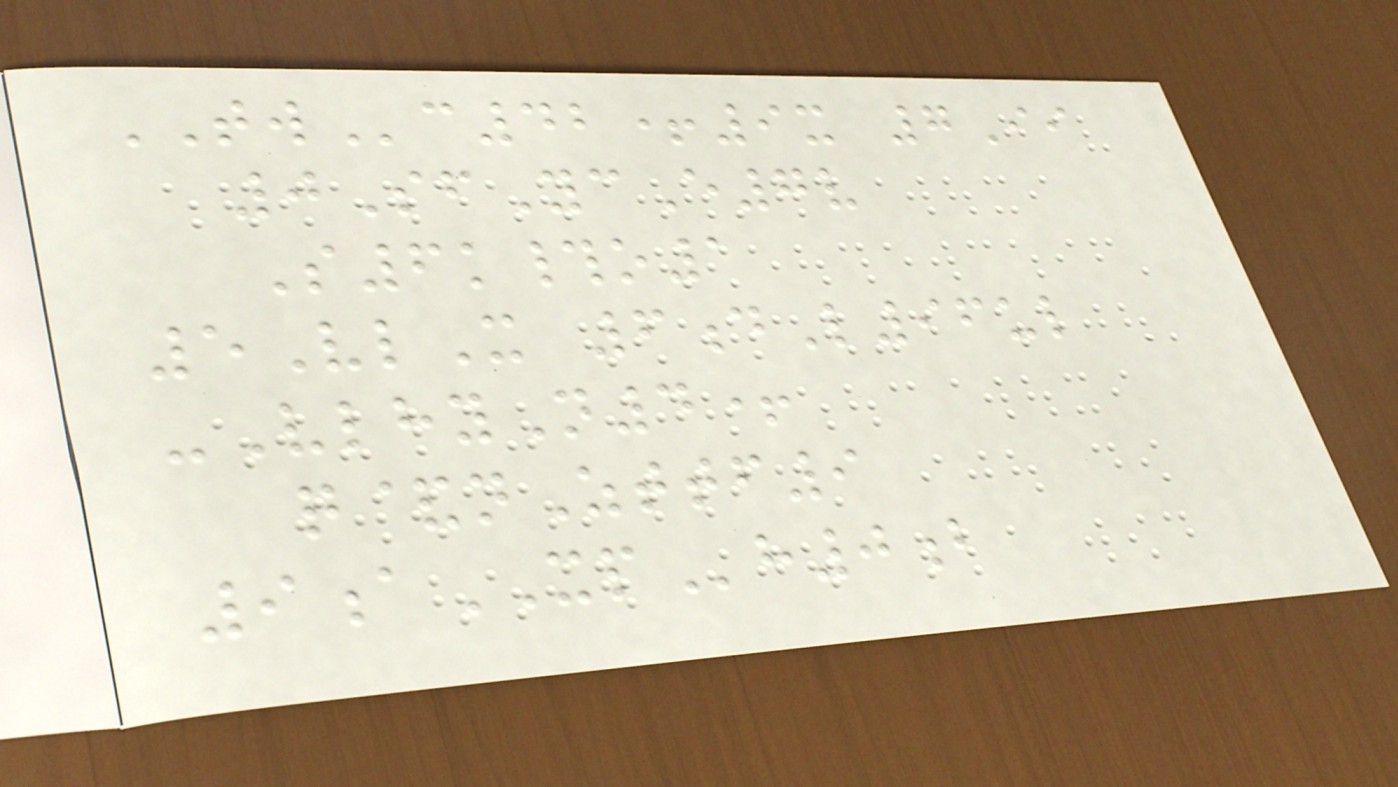TWc42+9x 7Ii
0SfYcE7v
S6k#o1
5VlX 6dL96ul
-VlhyN4+
q&nZttf9
9aXPh0b
